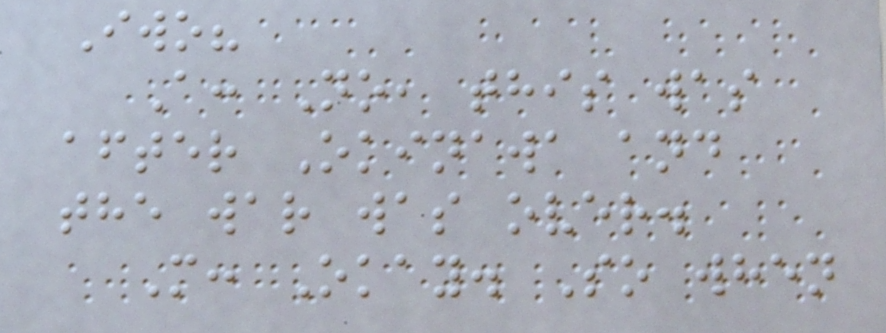Iwo?
A: No, this was
after Okinawa and
the war was over.
M: Okay. So when
